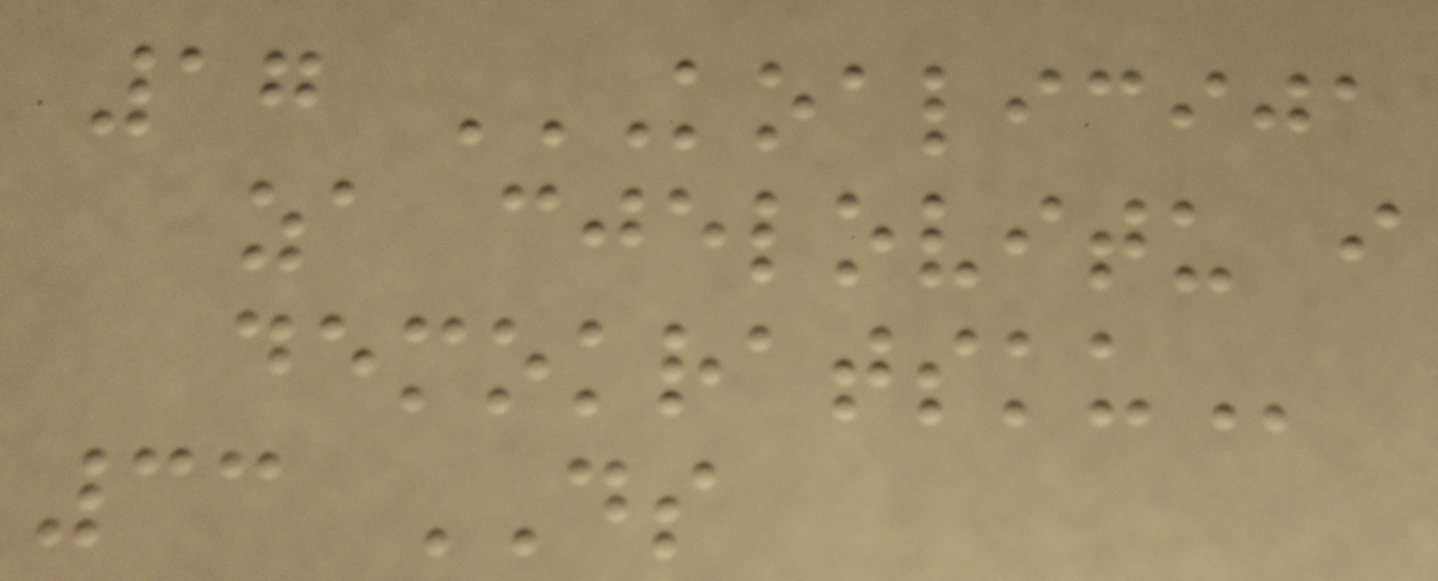17 KOALICIJA
ZA CJELOVITU I
DEMOKRATSKU
33 DS
